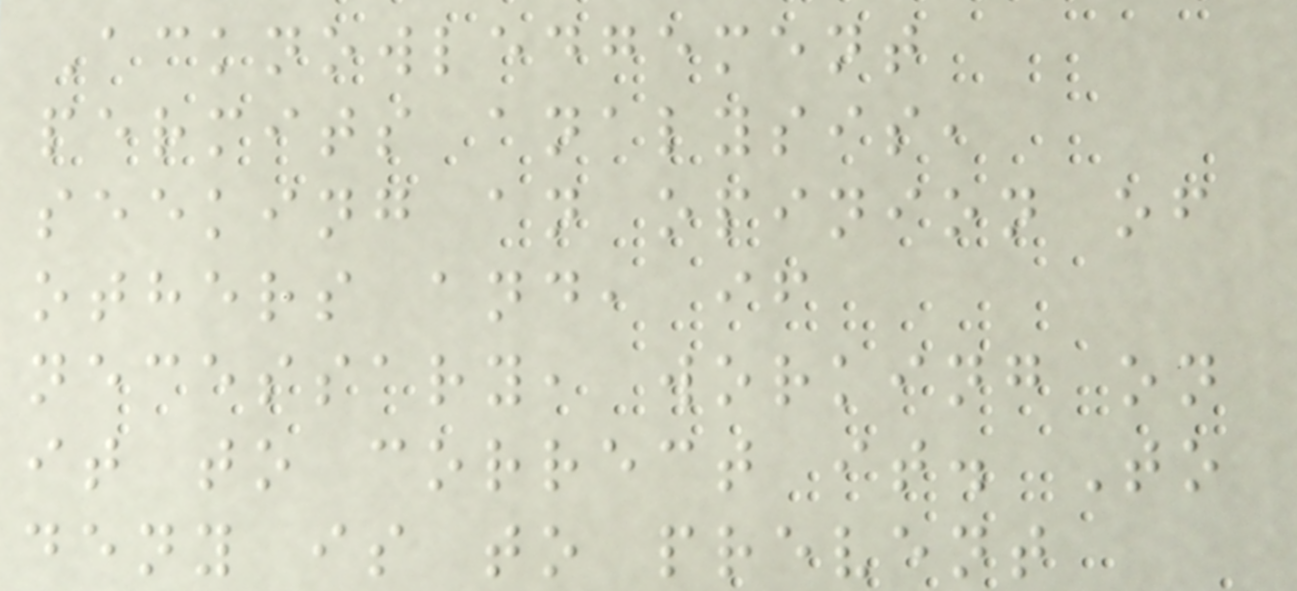Acknowledgement
permits analysis,
seeking an opinion of
others and, if
necessary, working on
it to correct it. To
deny is to prevent
